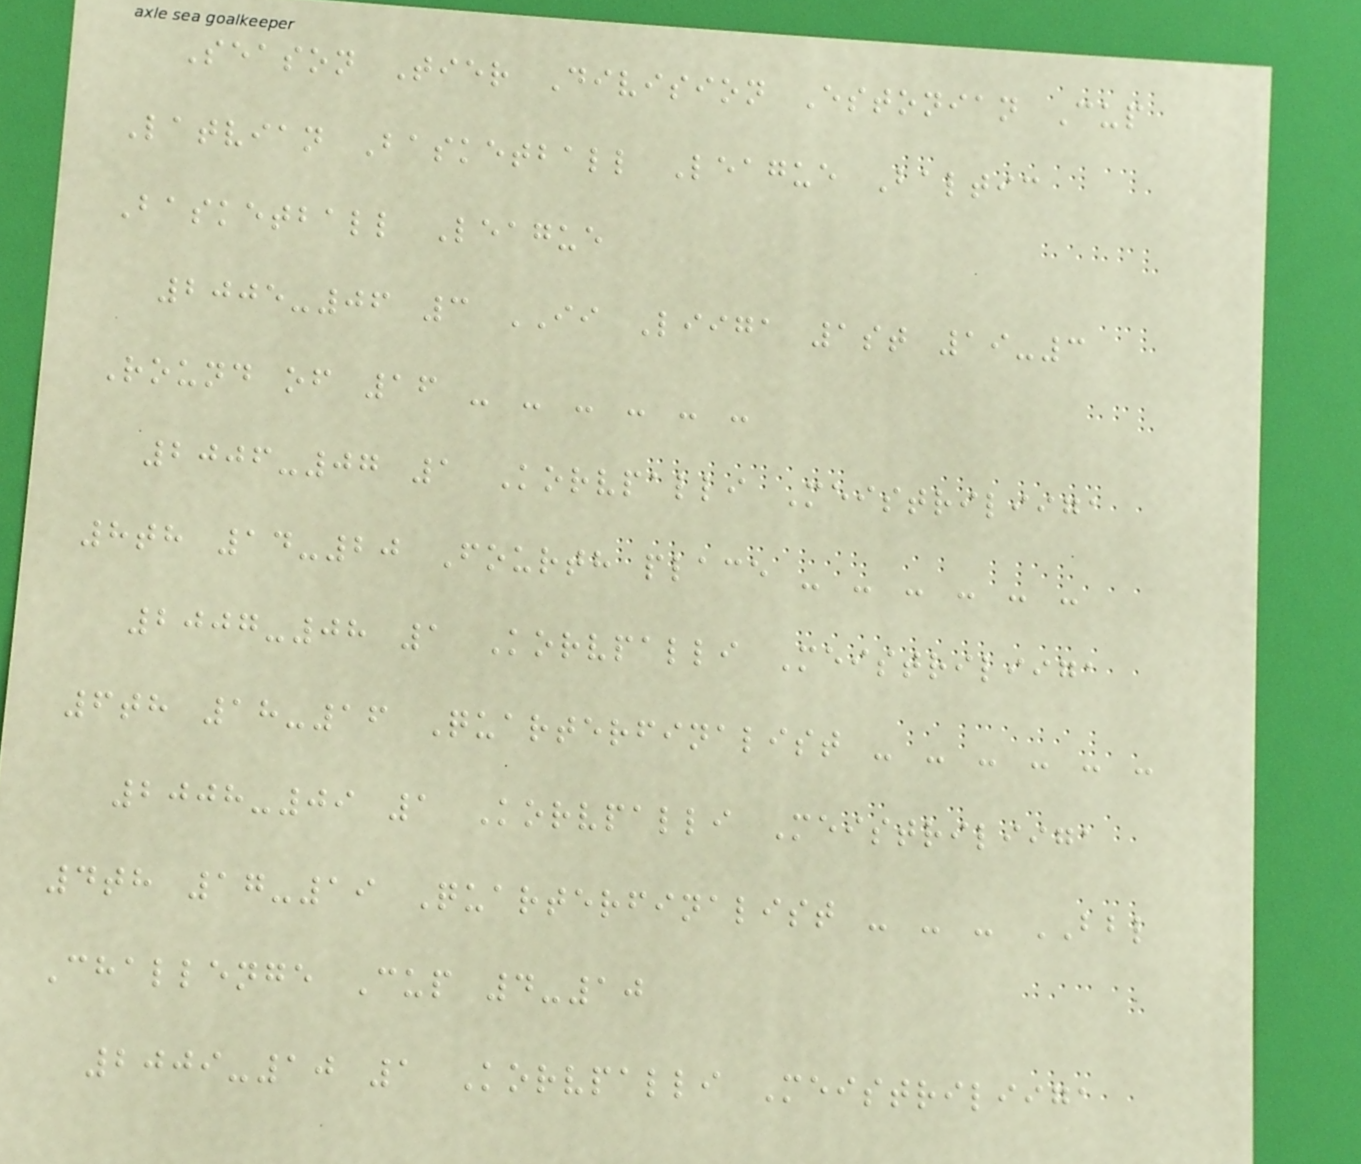Season Tier Division Estonian Cup
Latvian Basketball League Baltic
Basketball League
2005-06 3 II Liiga 1st 19-3
Round of 16 - - - - - -
2006-07 1 Korvpalli Meistriliiga
8th 14-20 Fourth place - - - - - -
2007-08 1 Korvpalli Meistriliiga
6th 18-16 Quarterfinalist - - - - - -
2008-09 1 Korvpalli Meistriliiga
4th 17-19 Quarterfinalist - - - BBL
Challenge Cup 4-10
2009-10 1 Korvpalli Meistriliiga
